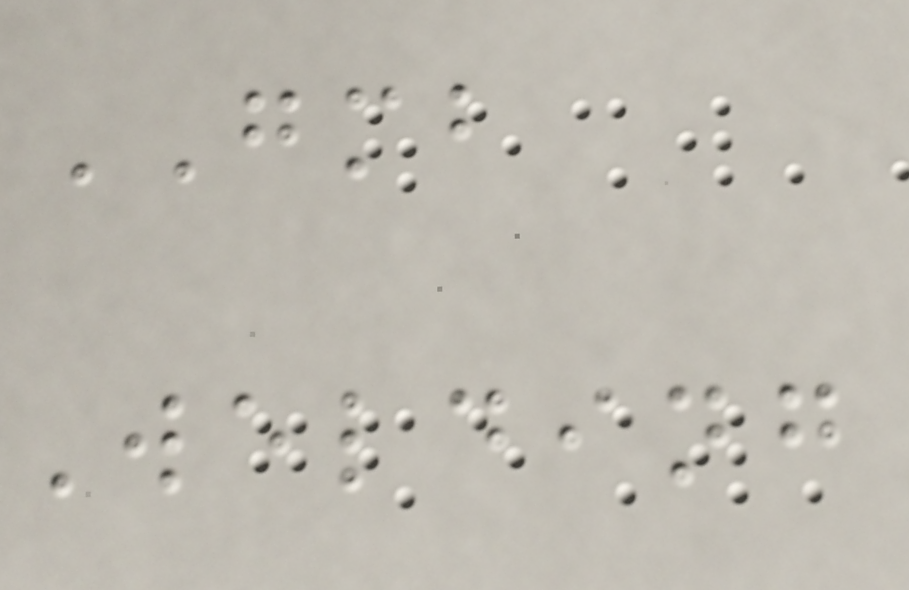GMB
Welding
